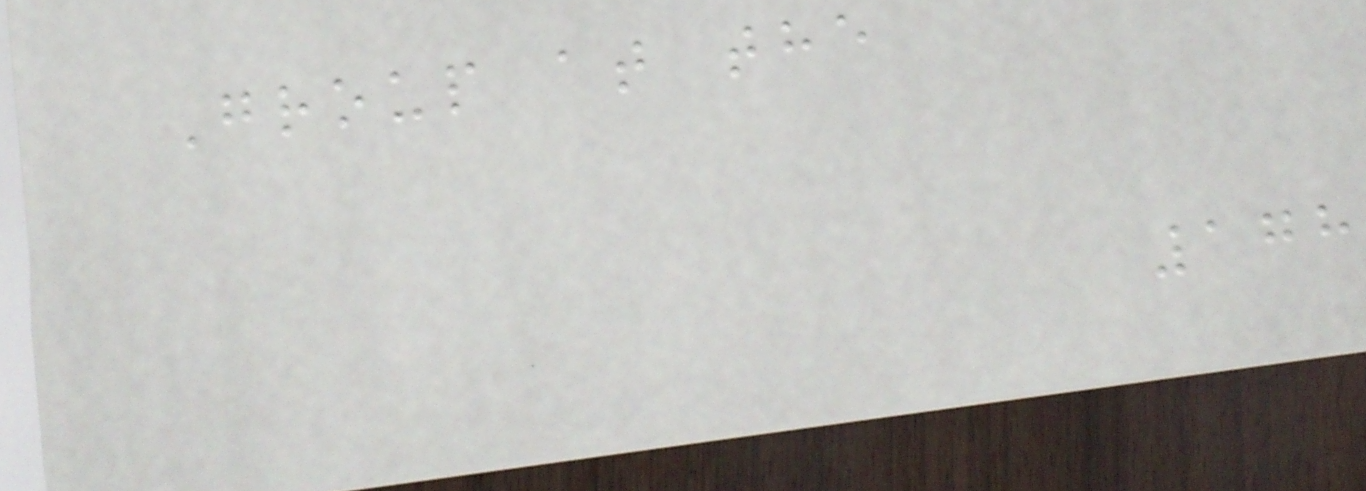Group at the
178
